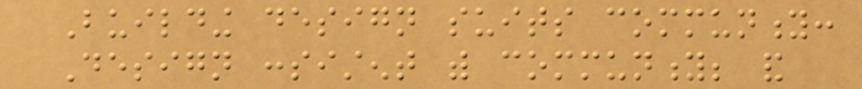Building design suits community:
Design consistent with community; and
